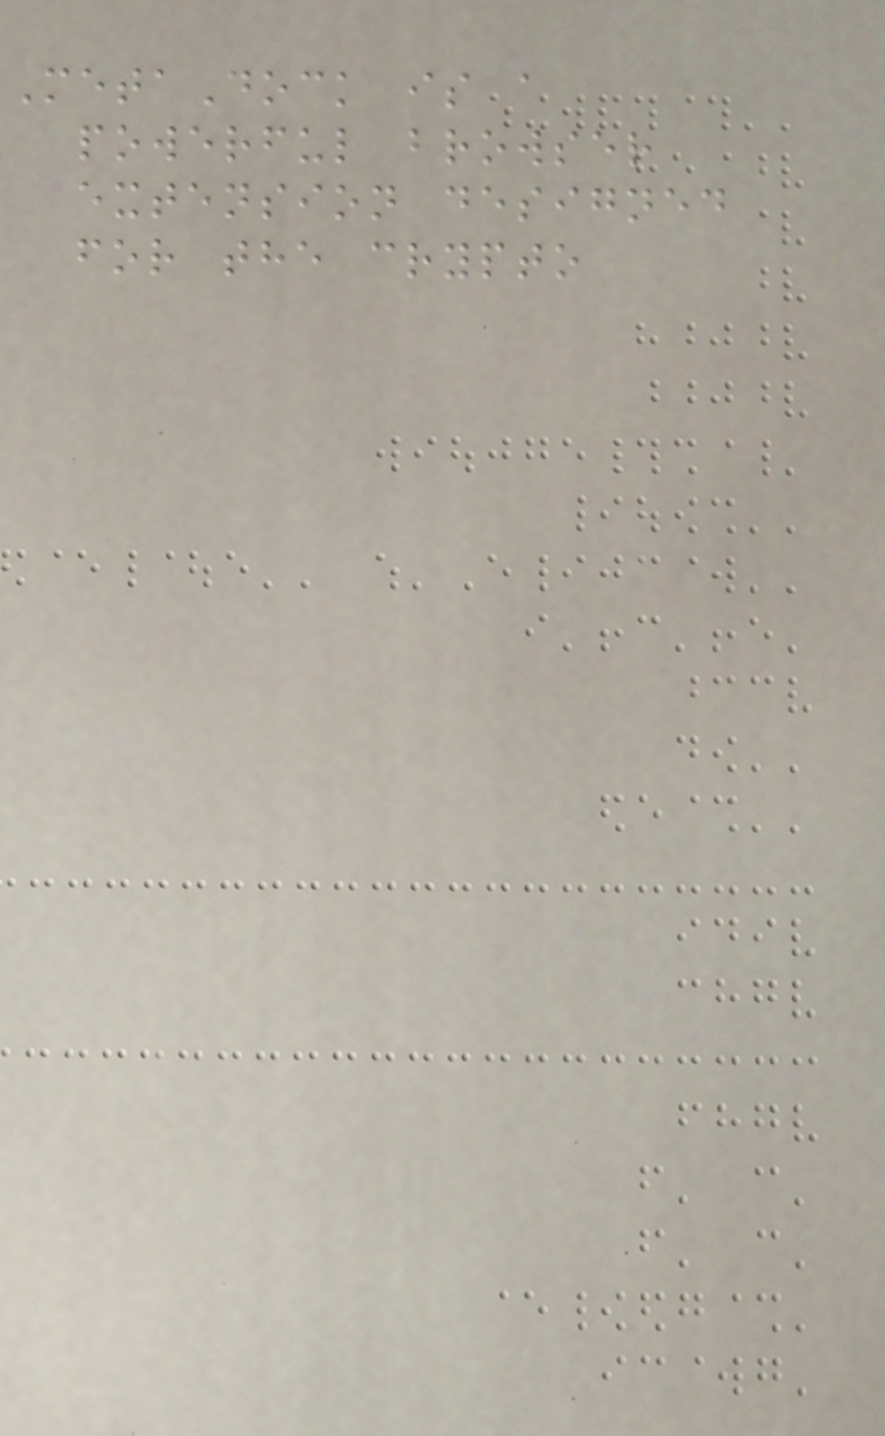MetaDock is a
powerful browser
extension designed
for the crypto
